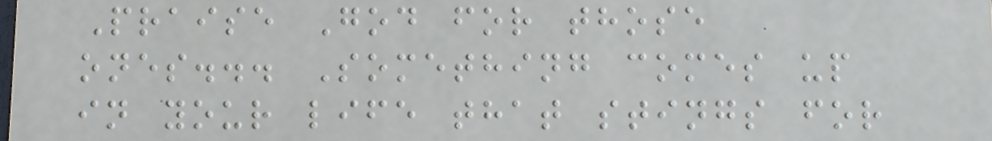Praise God for those
ones... Something comes up
in your life that stings for
